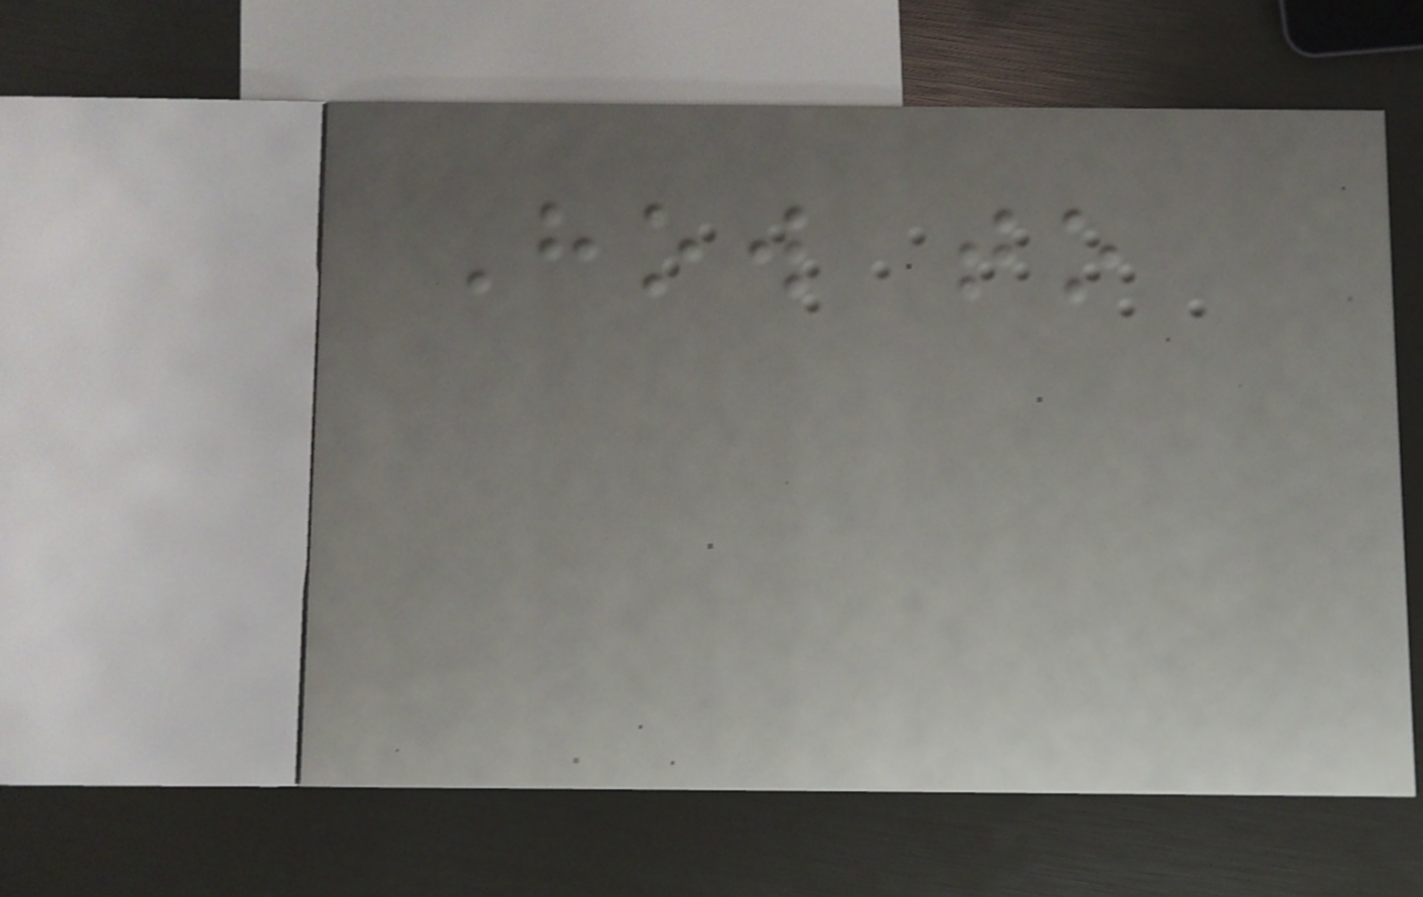How to
